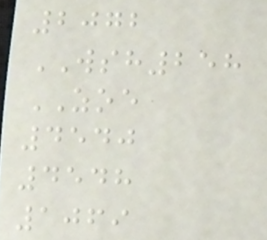2072
WSH258
ZOE
4540
4548
1069
